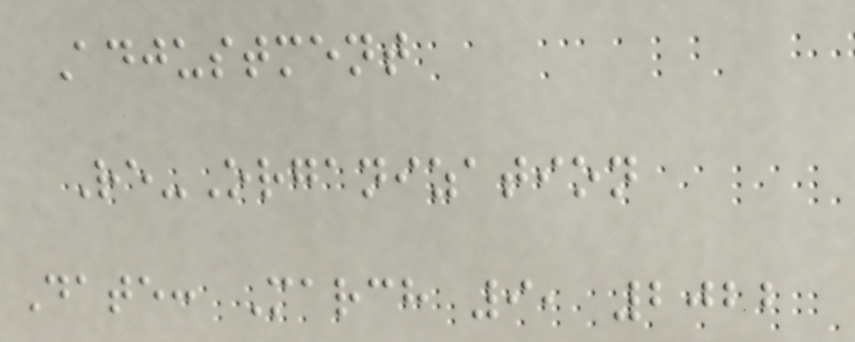Adjustment
Re-Organization
Date: March 9, 2022
